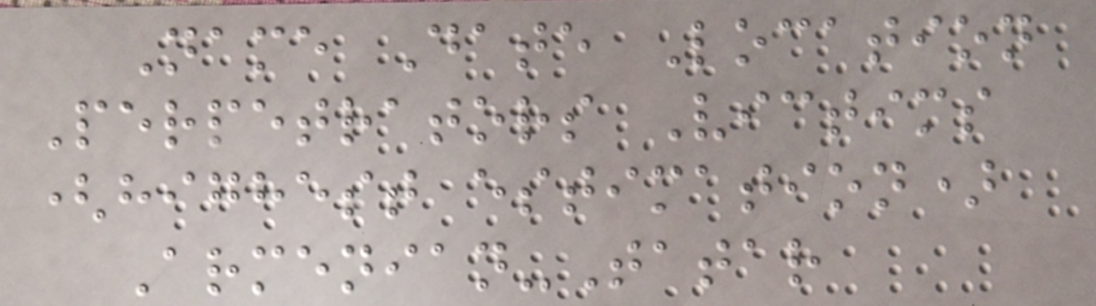Name Date Location
Perpetrators Victims
(highest estimation)
Armenian-Tatar
